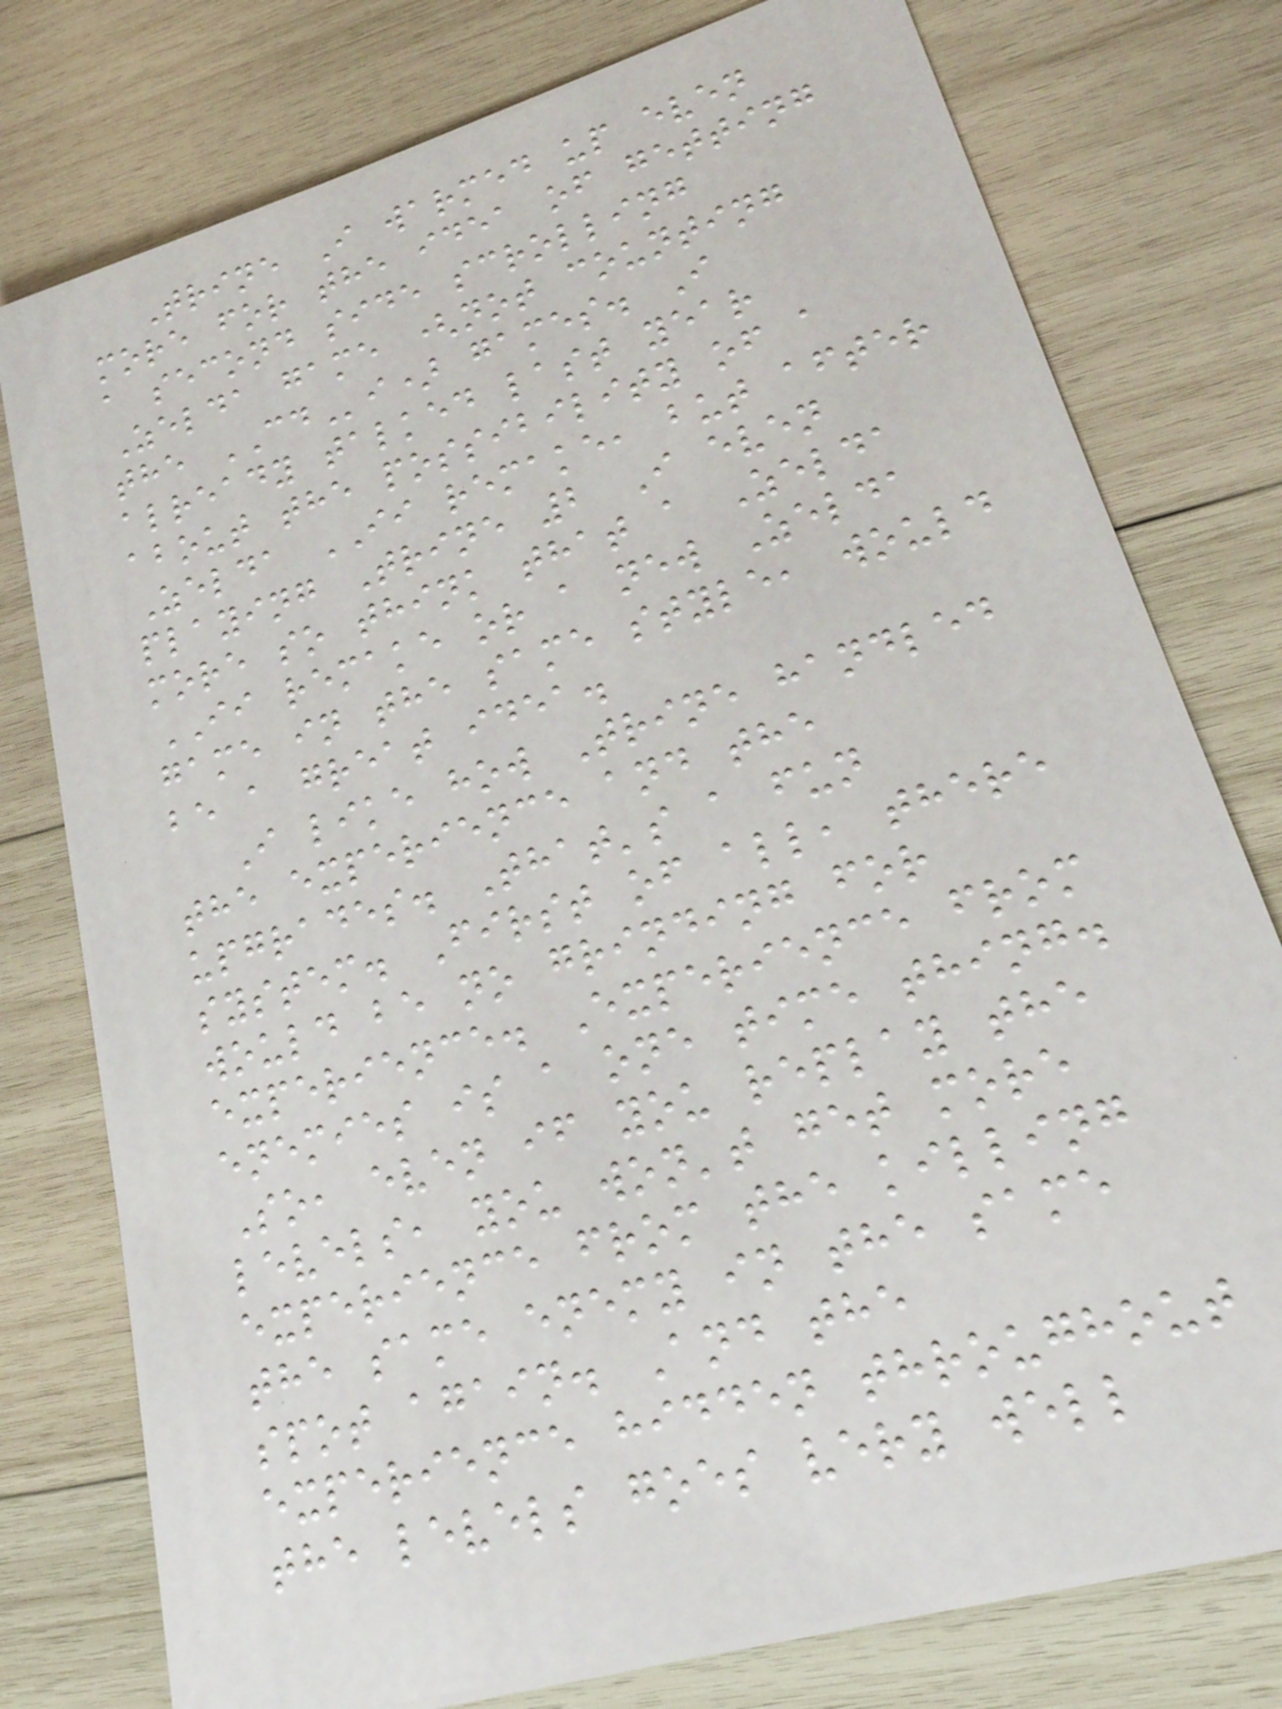Trine I warmed up even
more for the idea of getting
a second side scrolling
Zelda game (not counting
the CDi) games. I
already talked last year
about the possibility of a
Zelda II remake, but after
playing Trine 2 I even
more so think that a Zelda
II remake or a new Zelda
game in the same style, would
be a great idea.
I like how Trine handled
the experience and the
upgrades. That's a fun
system. First of all, there
would be no grinding for
experience. Experience from
enemies is a one time thing.
So, even if you replay the
levels, you won't get more
experience from the killing
the same enemy in the same
spot again. And the
experience hidden throughout
the levels goes very well
